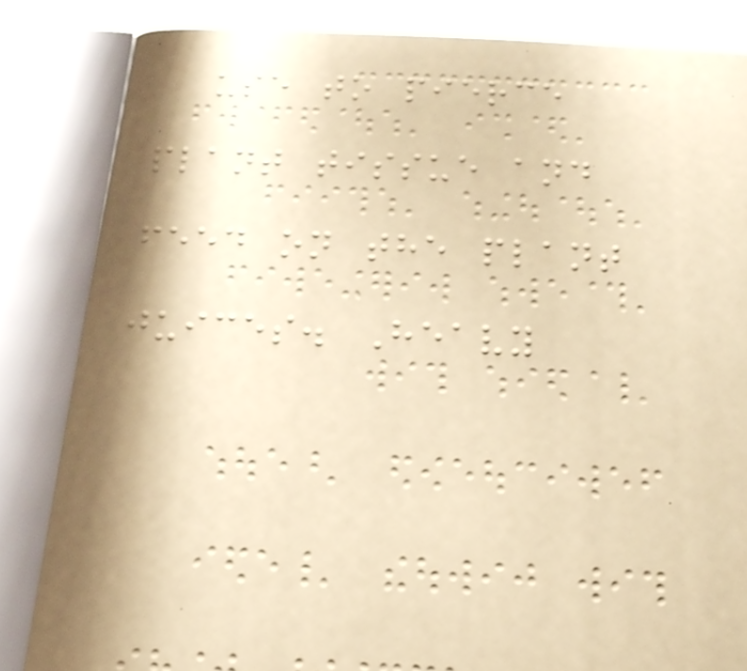use to pierce
plant tissue and
feed on the plant
juices. Heavy
